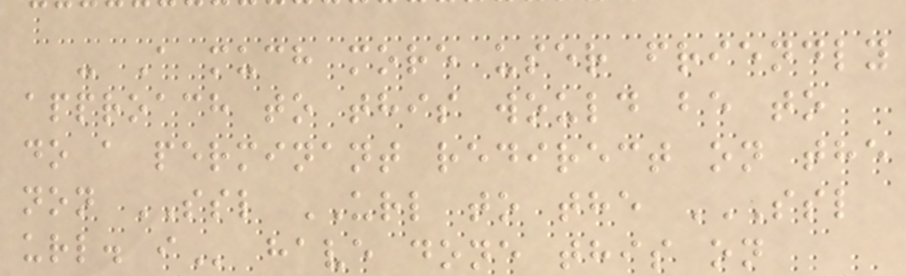- A much more user friendly
approach to this would be to
do a perminant redirect on the
non SSL URL to the SSL
URL. I have done this on
